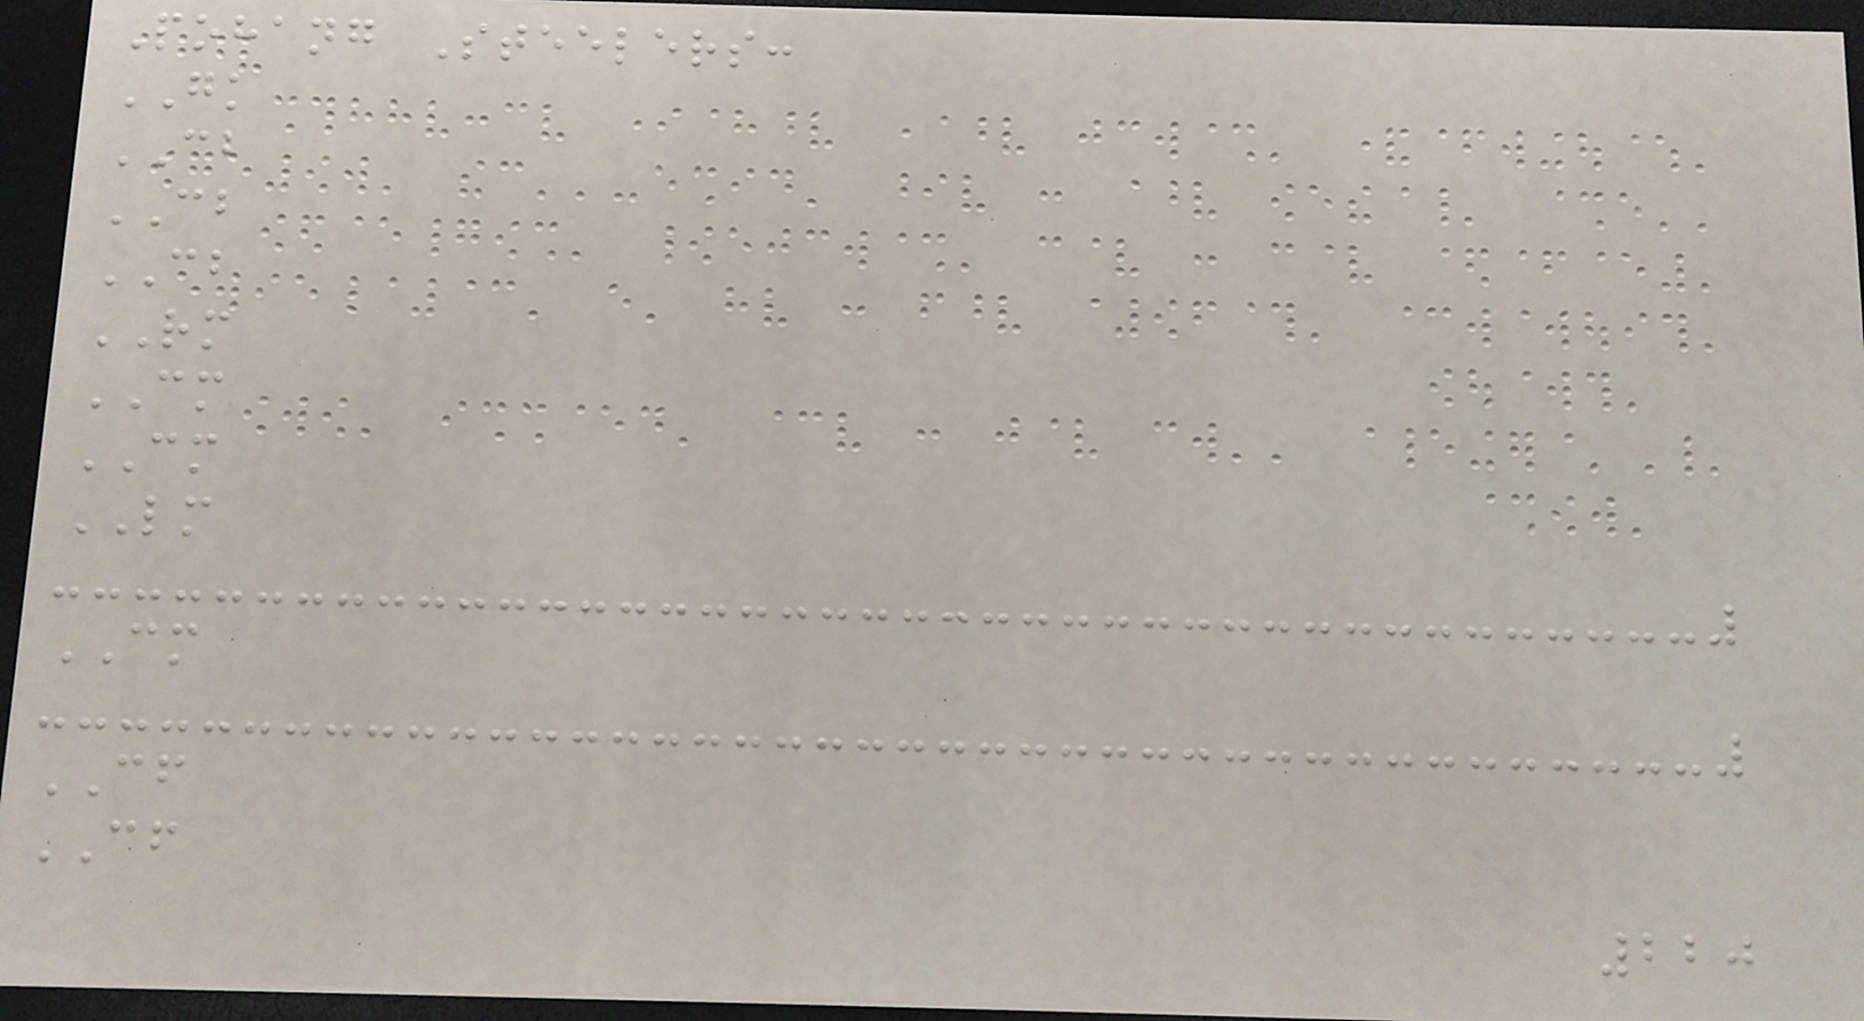Pohang Steelers:
GK
CB
CB
CB
RM
CM
CM
LM
CM
CF
CF
220
